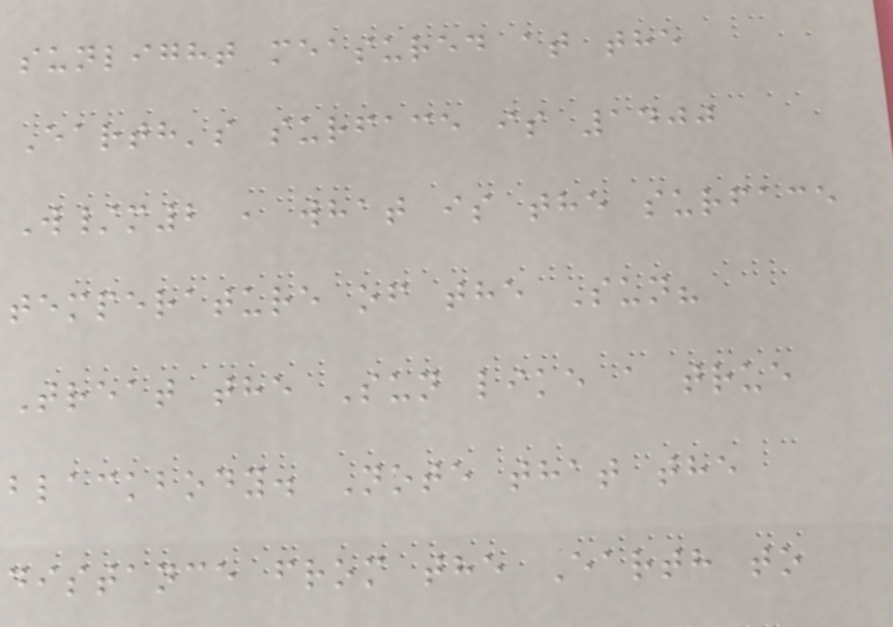sunlight measured at the
Earth's surface is 1400
W/m2 , what is the surface
temperature of the Sun?
Treat the Sun like a true
blackbody. Note that the
distance from the Earth to
